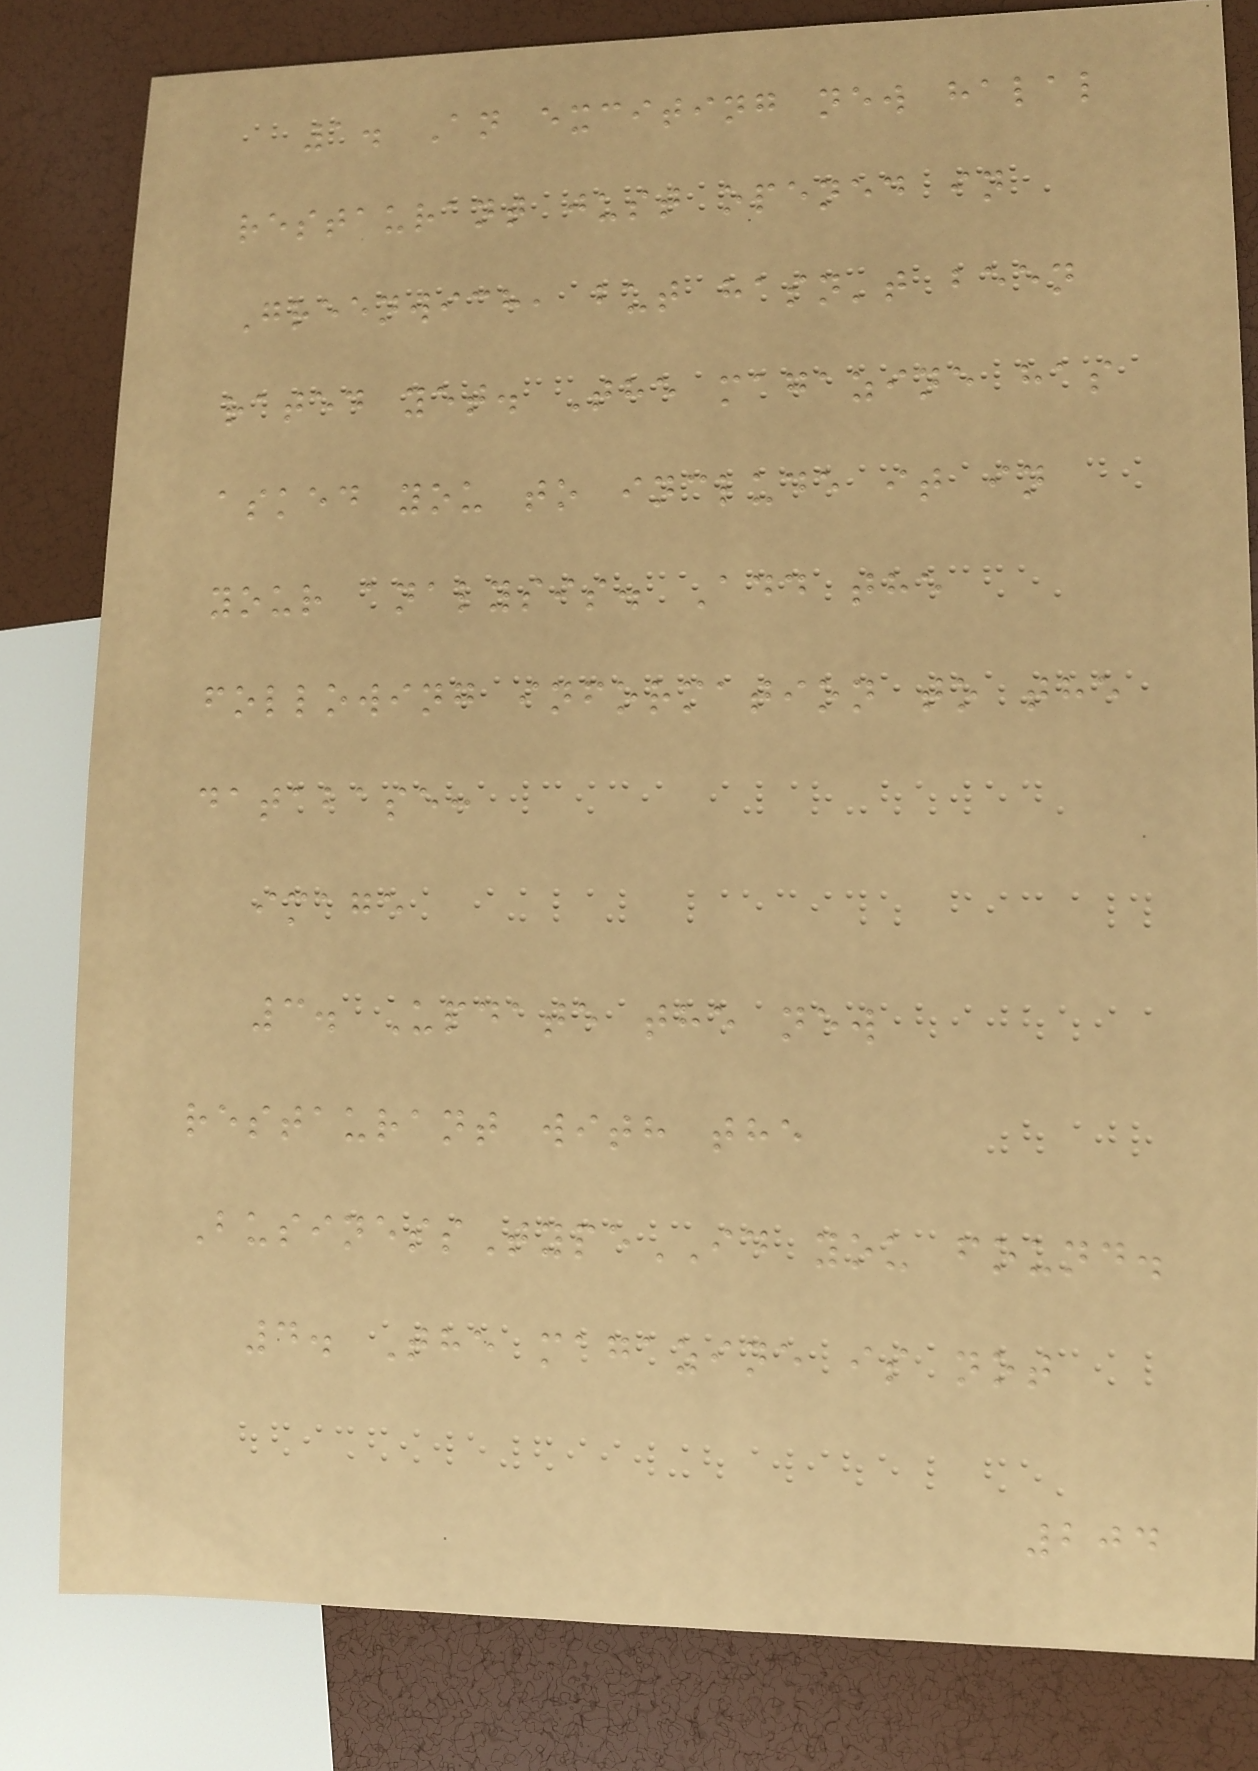1. An exciting new halal
restaurant just opened in
Greenwich, but hasn't been
rated yet. The magazine has
asked you to include it in
your analysis. Add the
following information to the
database:
image
3. Update the new
restaurant with the
BusinessTypeID you found.
4. The magazine is not
204
